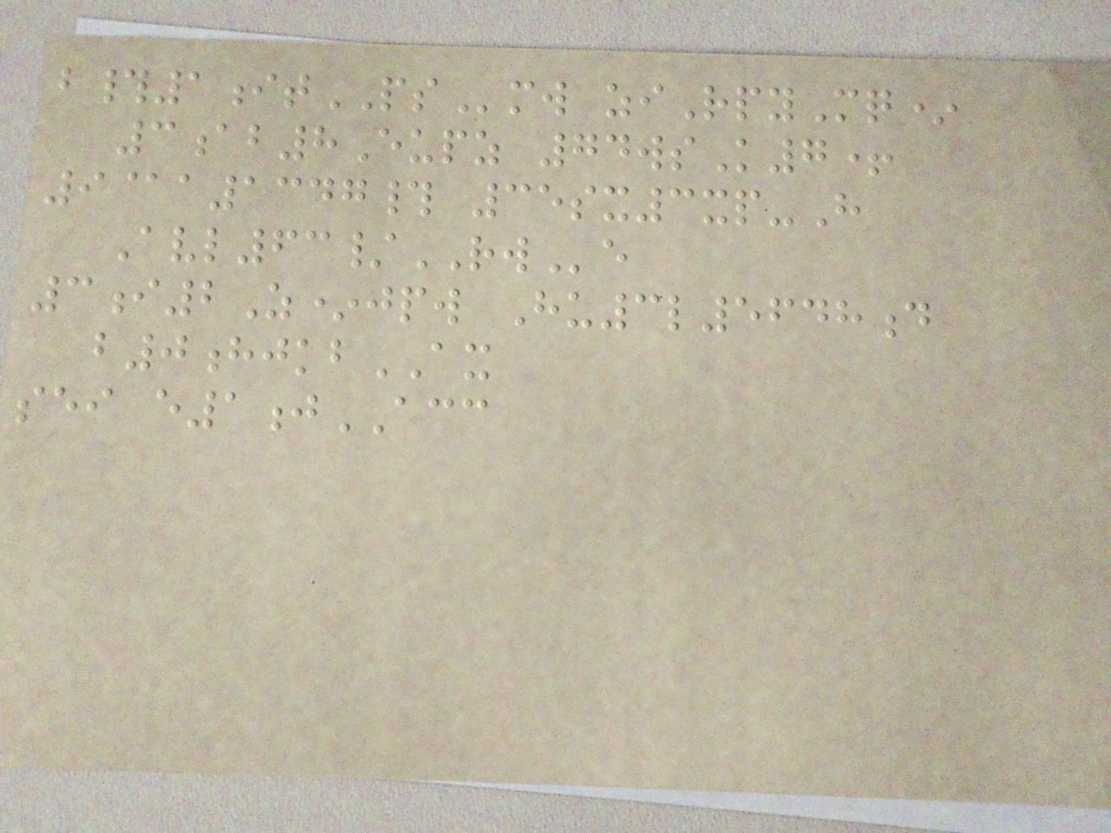b#1itPSmw ziRpyMq*
3ab8Eupz 74wsK7+
9@a1347# 35sx3xp-H
Avl63/RWe
3i2Z*jpw Hu3l5648d
b0hjkbAX
sei e1jACC
